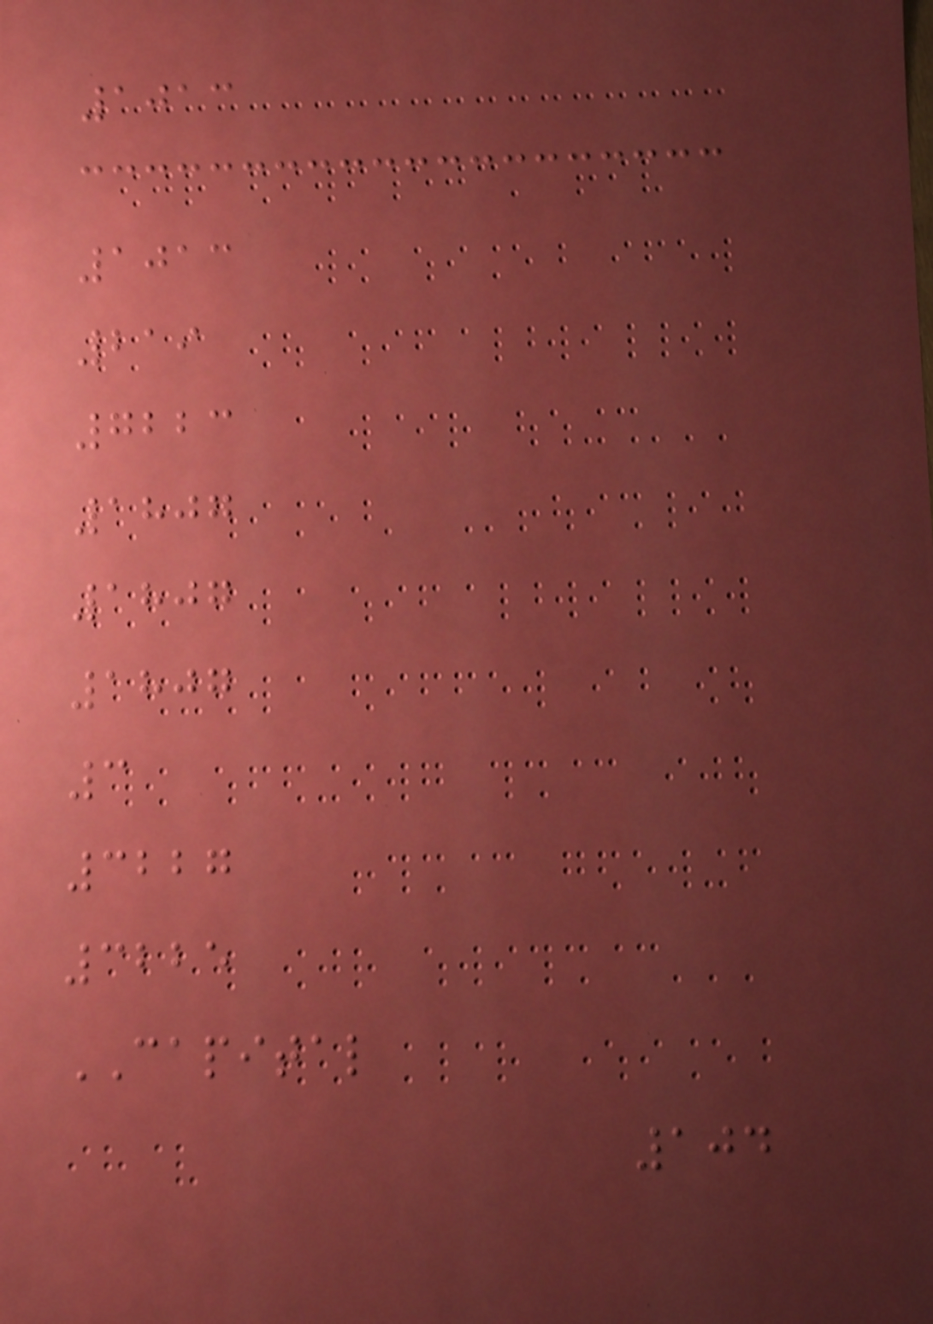1013
1013
219
7223
1807
1807
1807
3
3227
3225
CAPITAL
104
